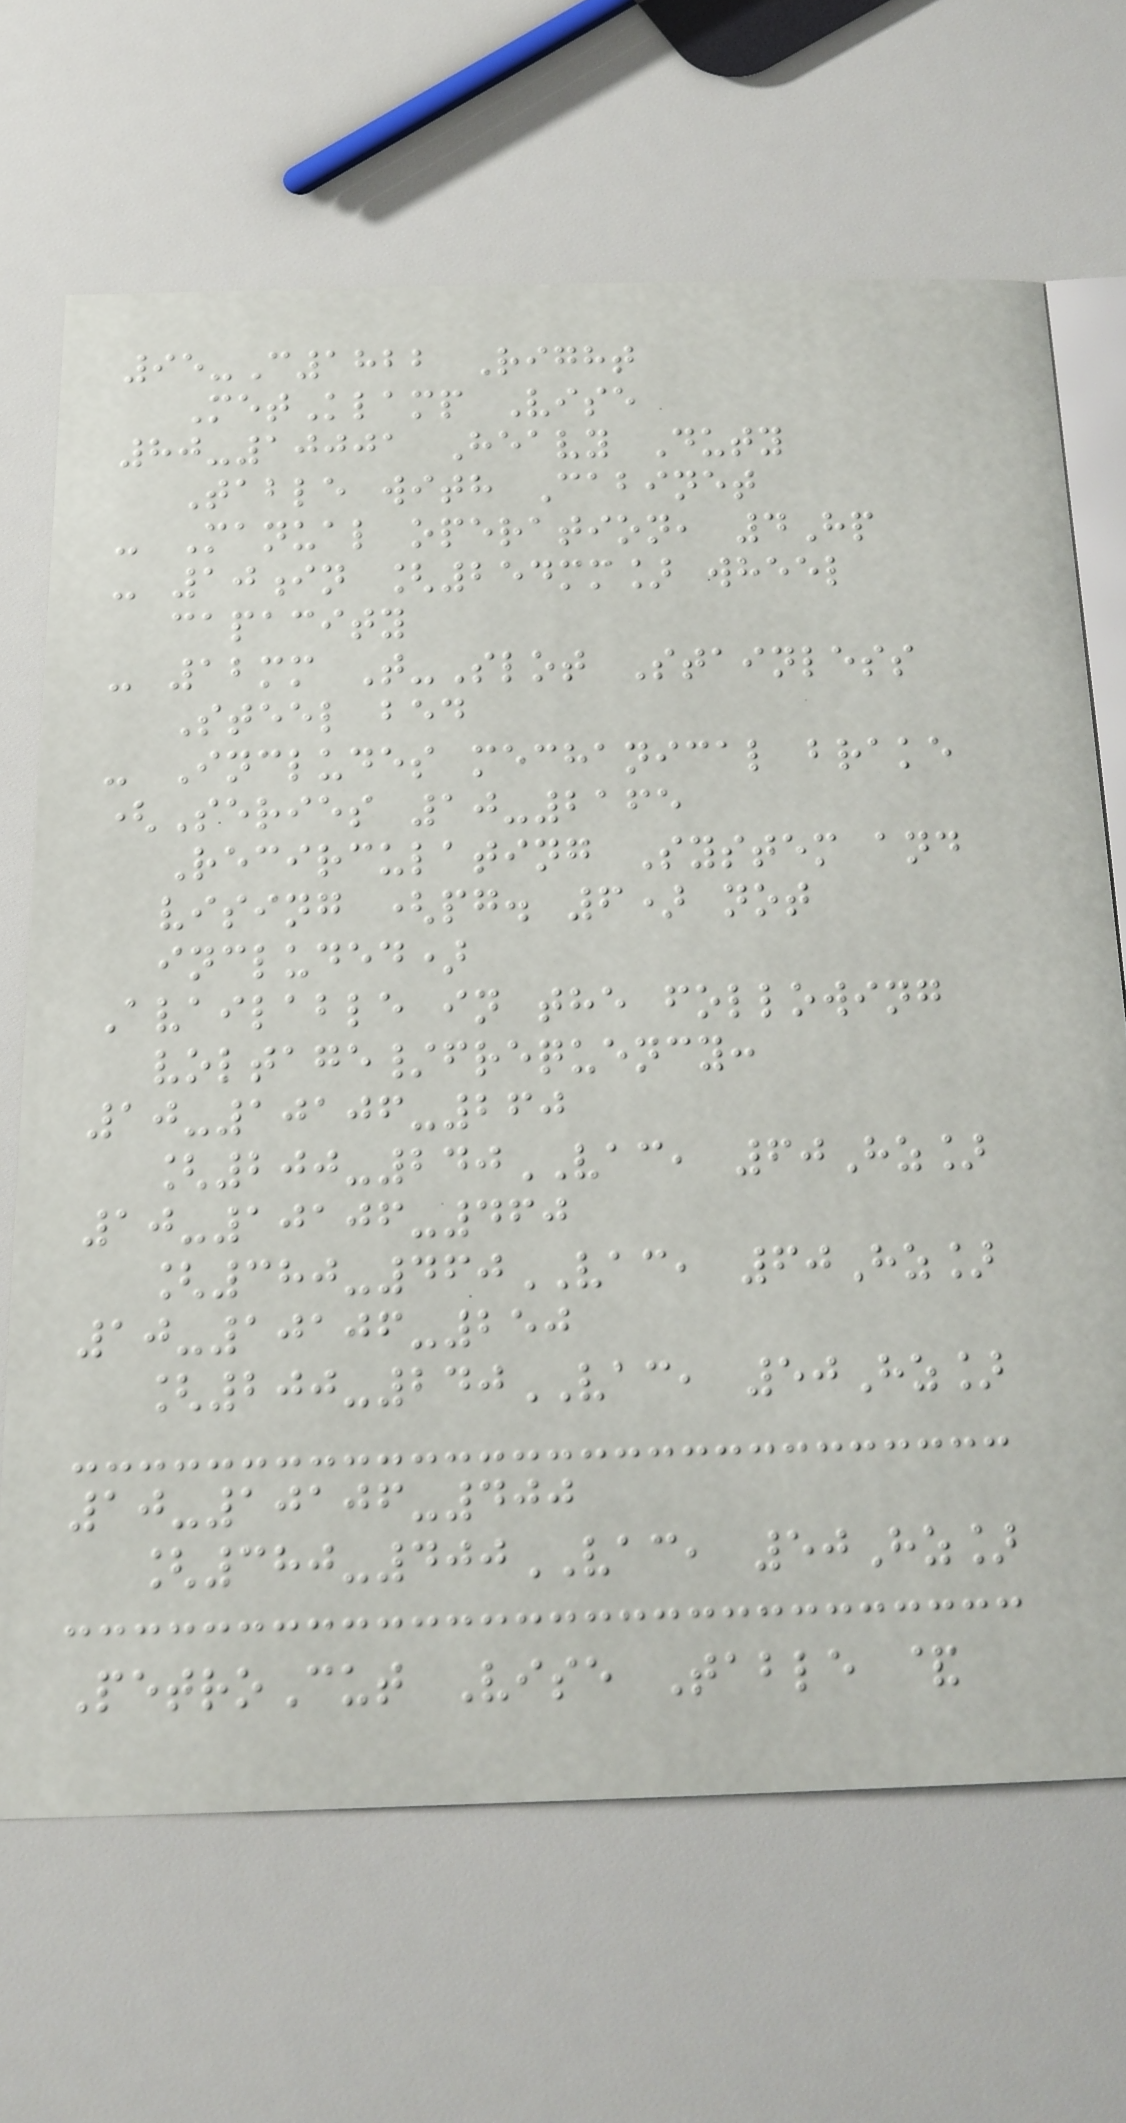95-C1822 Right
MetKlamp Vise
80-10001 Heavy Duty
Table with Cabinet
- Manual operation, 4Hp
- 10in [254mm] wheel
capacity
- 12mm T-Slot Stainless
Steel bed
- Includes mechanical brake
(Series 10-2165
Recirculating System and
vising (pg. 6) not
included)
Available in the following
voltage/frequency:
10-10106-260
[200-240VAC, 60Hz]
10-10106-460
[380-460VAC, 60Hz]
10-10106-250
[200-240VAC, 50Hz]
10-10106-400
[380-400VAC, 50Hz]
PetroCut Vise Table &
